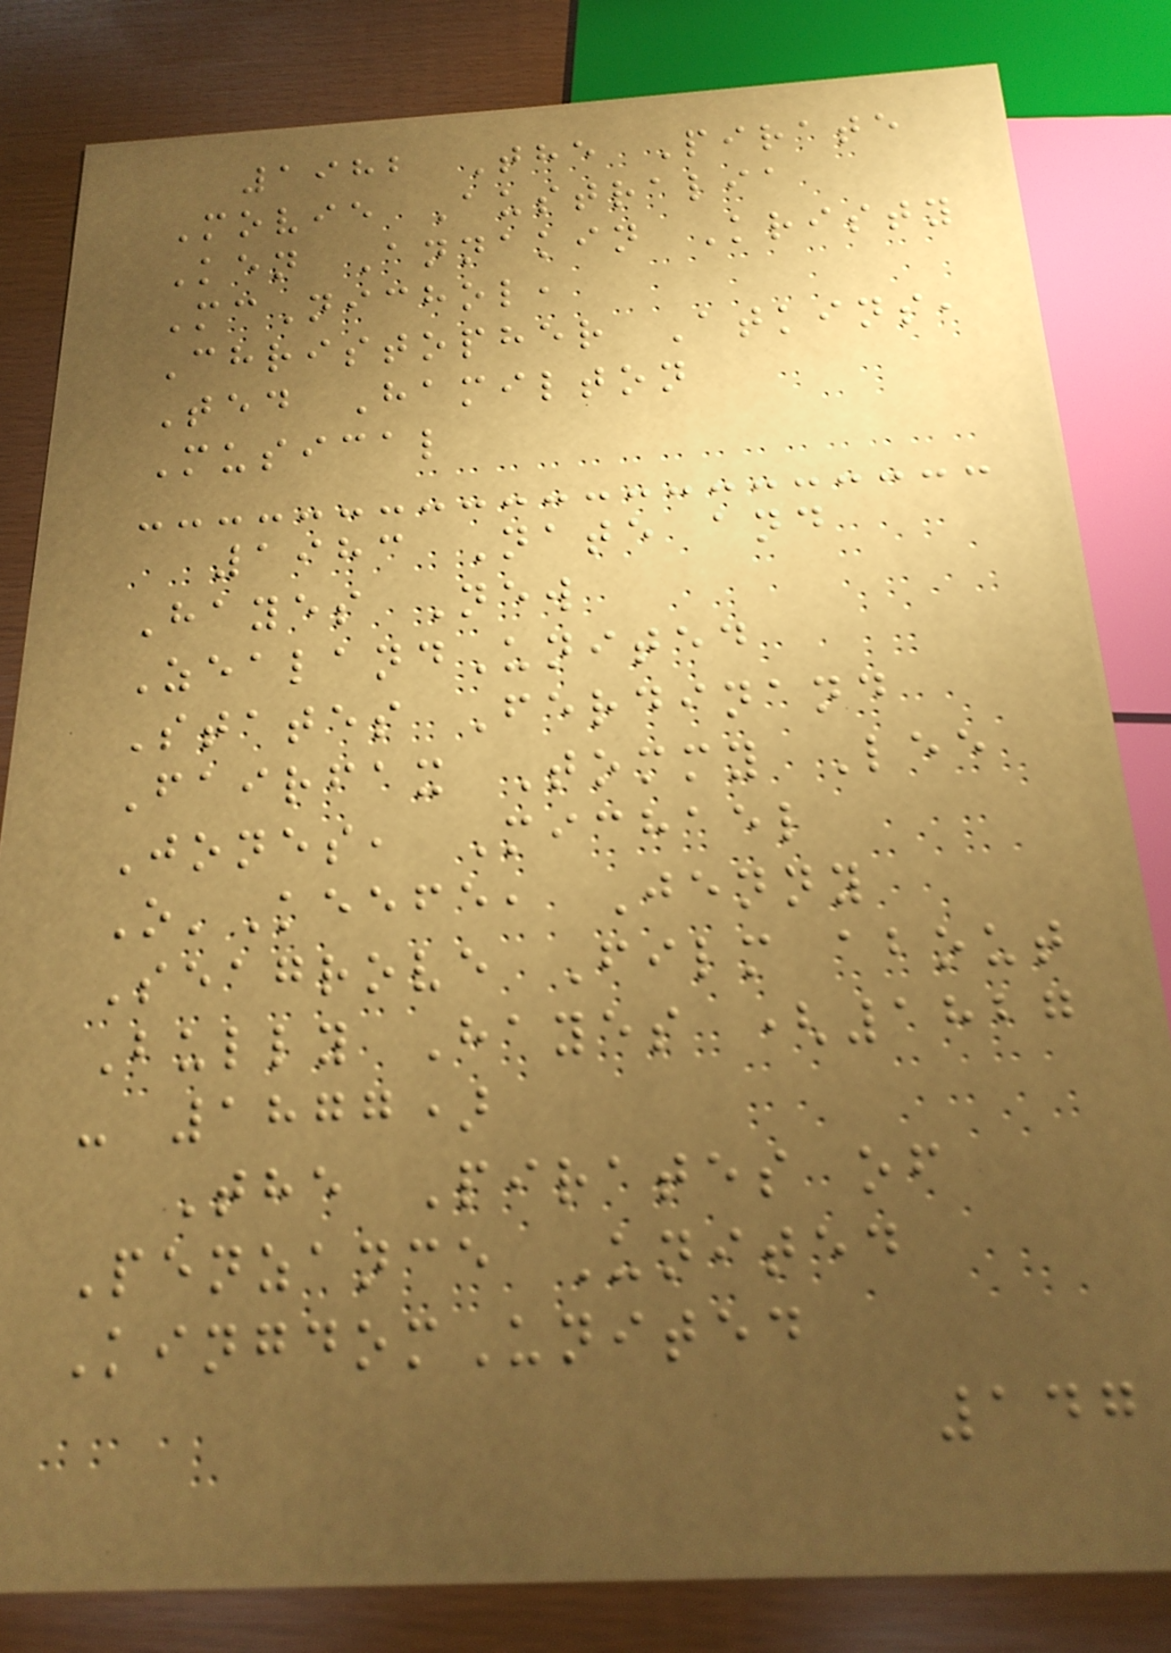1982 The Pirate
Movie Australia
Ken Annakin Kristy
McNichol,
Christopher Atkins,
Ted Hamilton
Musical
1983 Nate and
Hayes New
ZealandUnited
States Ferdinand
Fairfax Tommy Lee
Jones, Michael
O'Keefe, Jenny
Seagrove Film about
Bully Hayes (1827
- 1877)
The Pirates of
Penzance United
KingdomUnited
147
